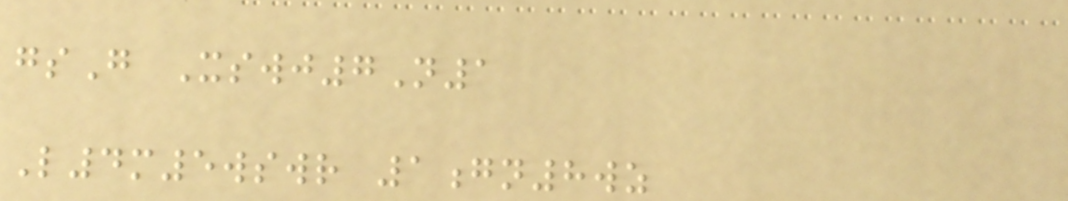gsG Xswj7N1
L4m5wswr 1gn8wz
